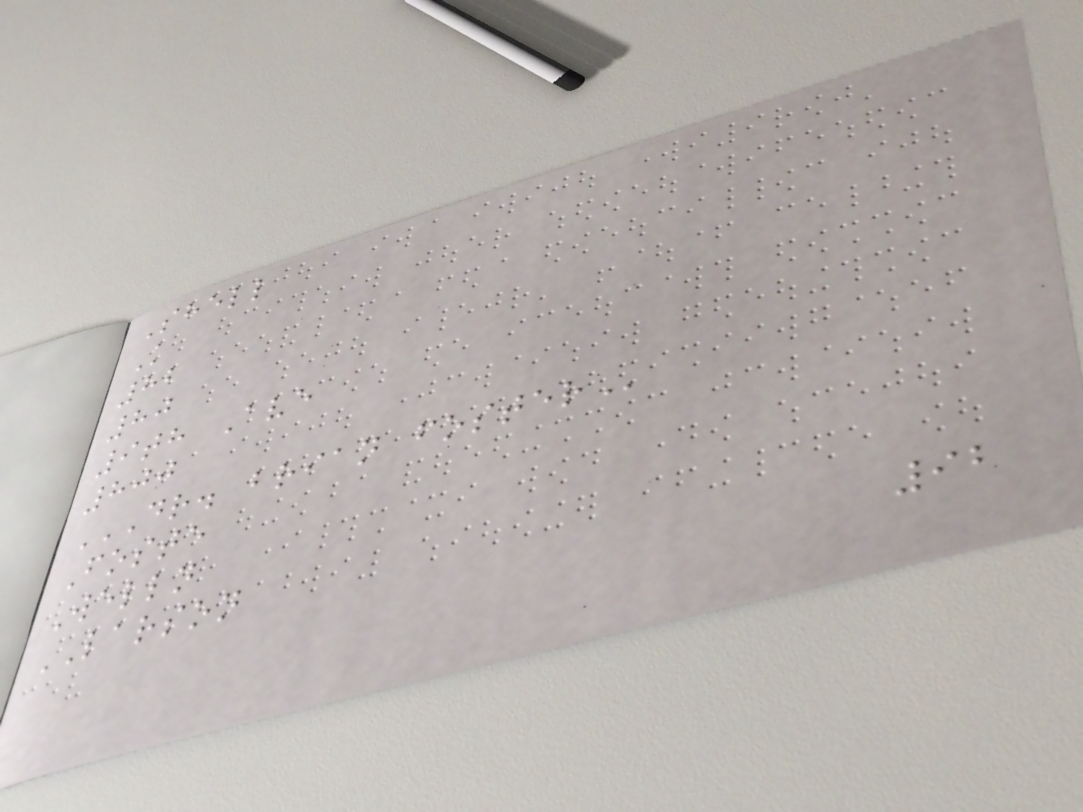Shell
K
82
80
9th Ave
800
DR. BRIAN FOSTER
Foste
Welln
LARSON
92
